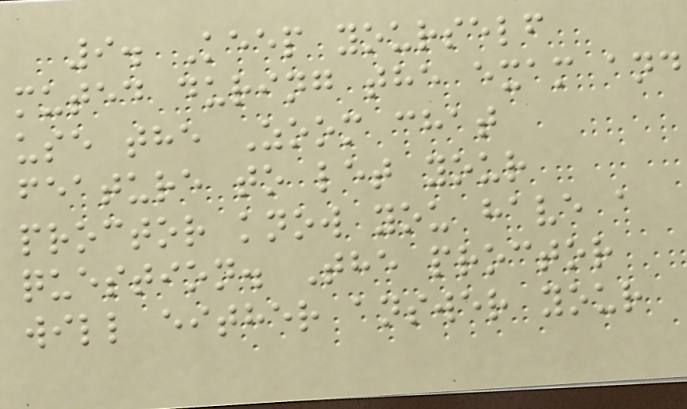9. Keep yourself
muted during the exam and
use the Zoom chat
feature to let your
proctor know you have a
question. The proctor
will either answer your
